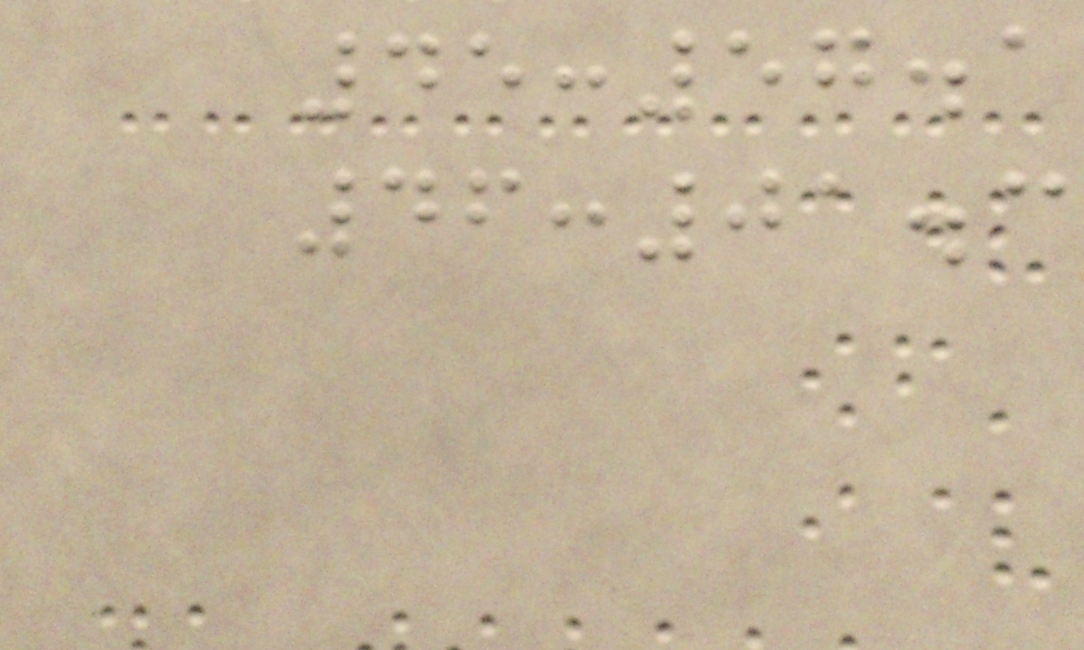45:57.1
46:01.3
